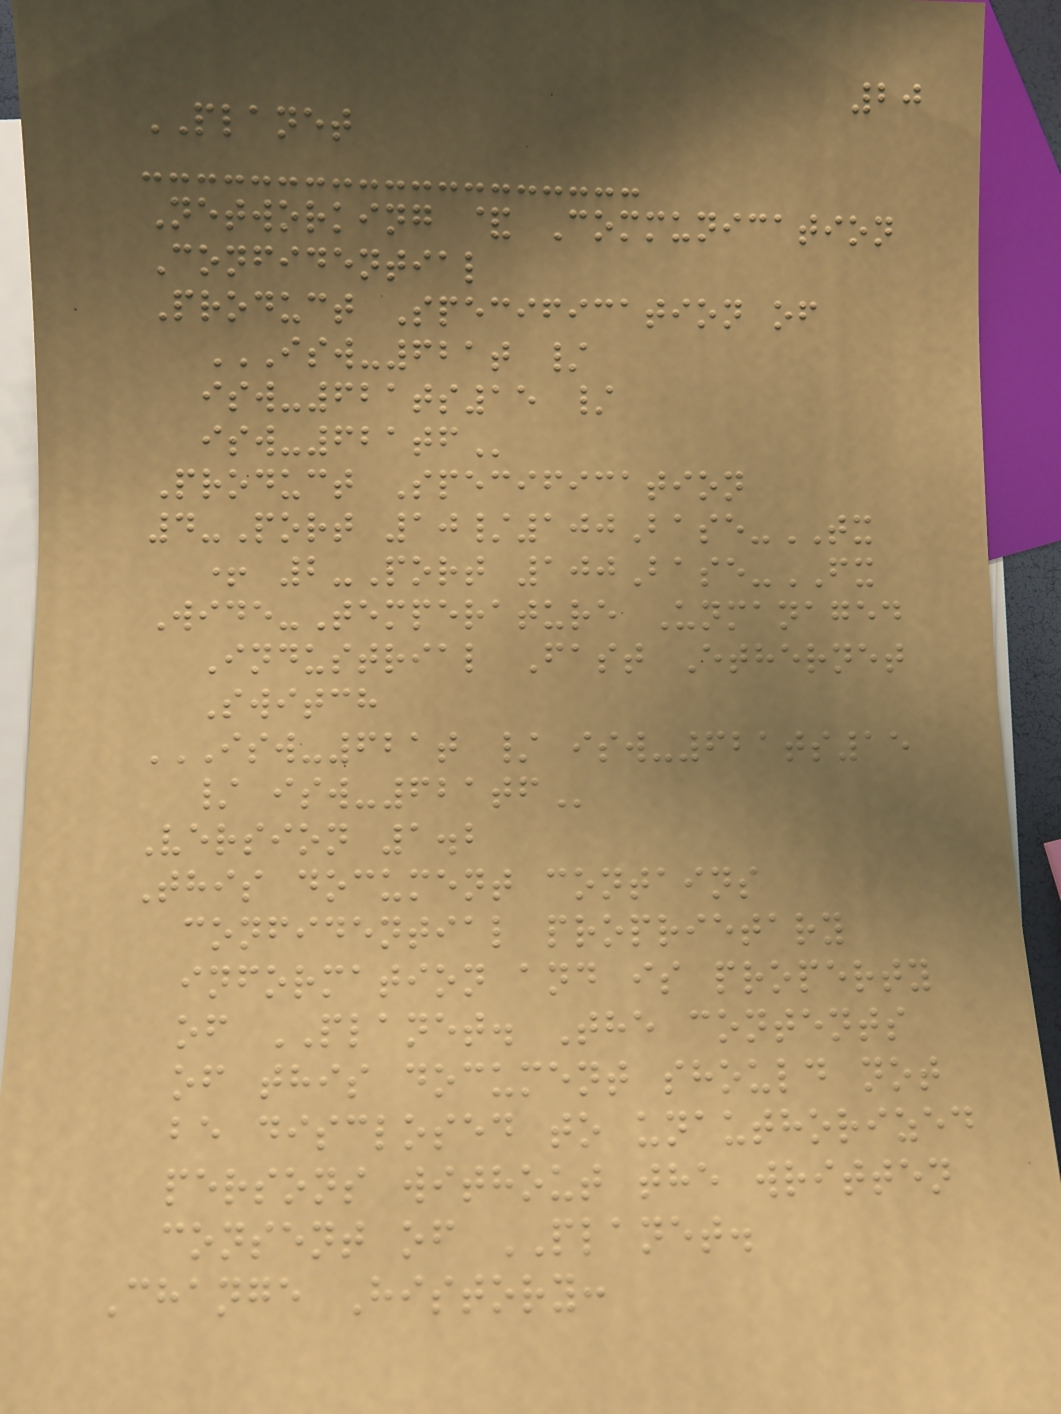20
PLANET
Networking & Communication
Confidential
Product Specification of
ISW-621T /
ISW-621TS15 /
ISW-621TF
Product Specification
4-Port 10/100Base-TX
+ 2-Port 100Base-FX
Wide-Temperature Unmanaged
Industrial Fast Ethernet
Switch
ISW-621T / ISW-621TS15
/ ISW-621TF
Version 1.2
This document contains
confidential proprietary
information and is property
of PLANET. The contents
of this document should not
be disclosed to unauthorized
persons without the written
consent of PLANET.
Change History:
